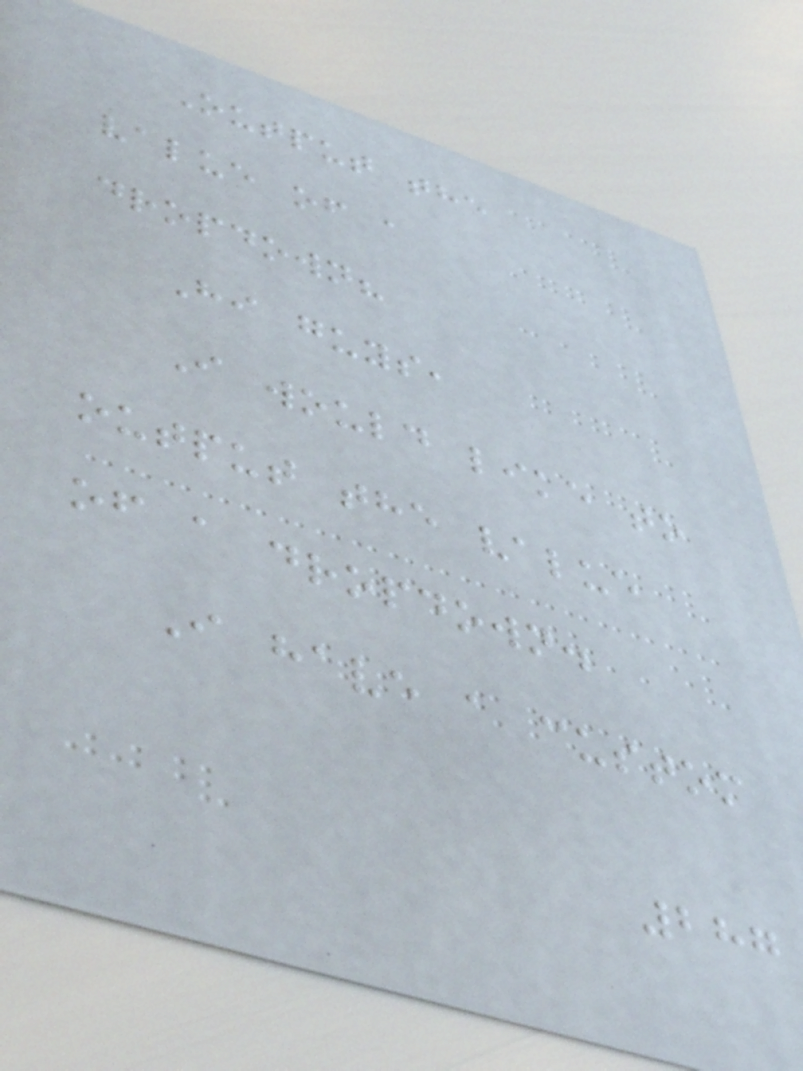Output the
value of a
dropdown?
Hi guys,
I would like to
output the value
of a dropdown.
I have a custom
287
